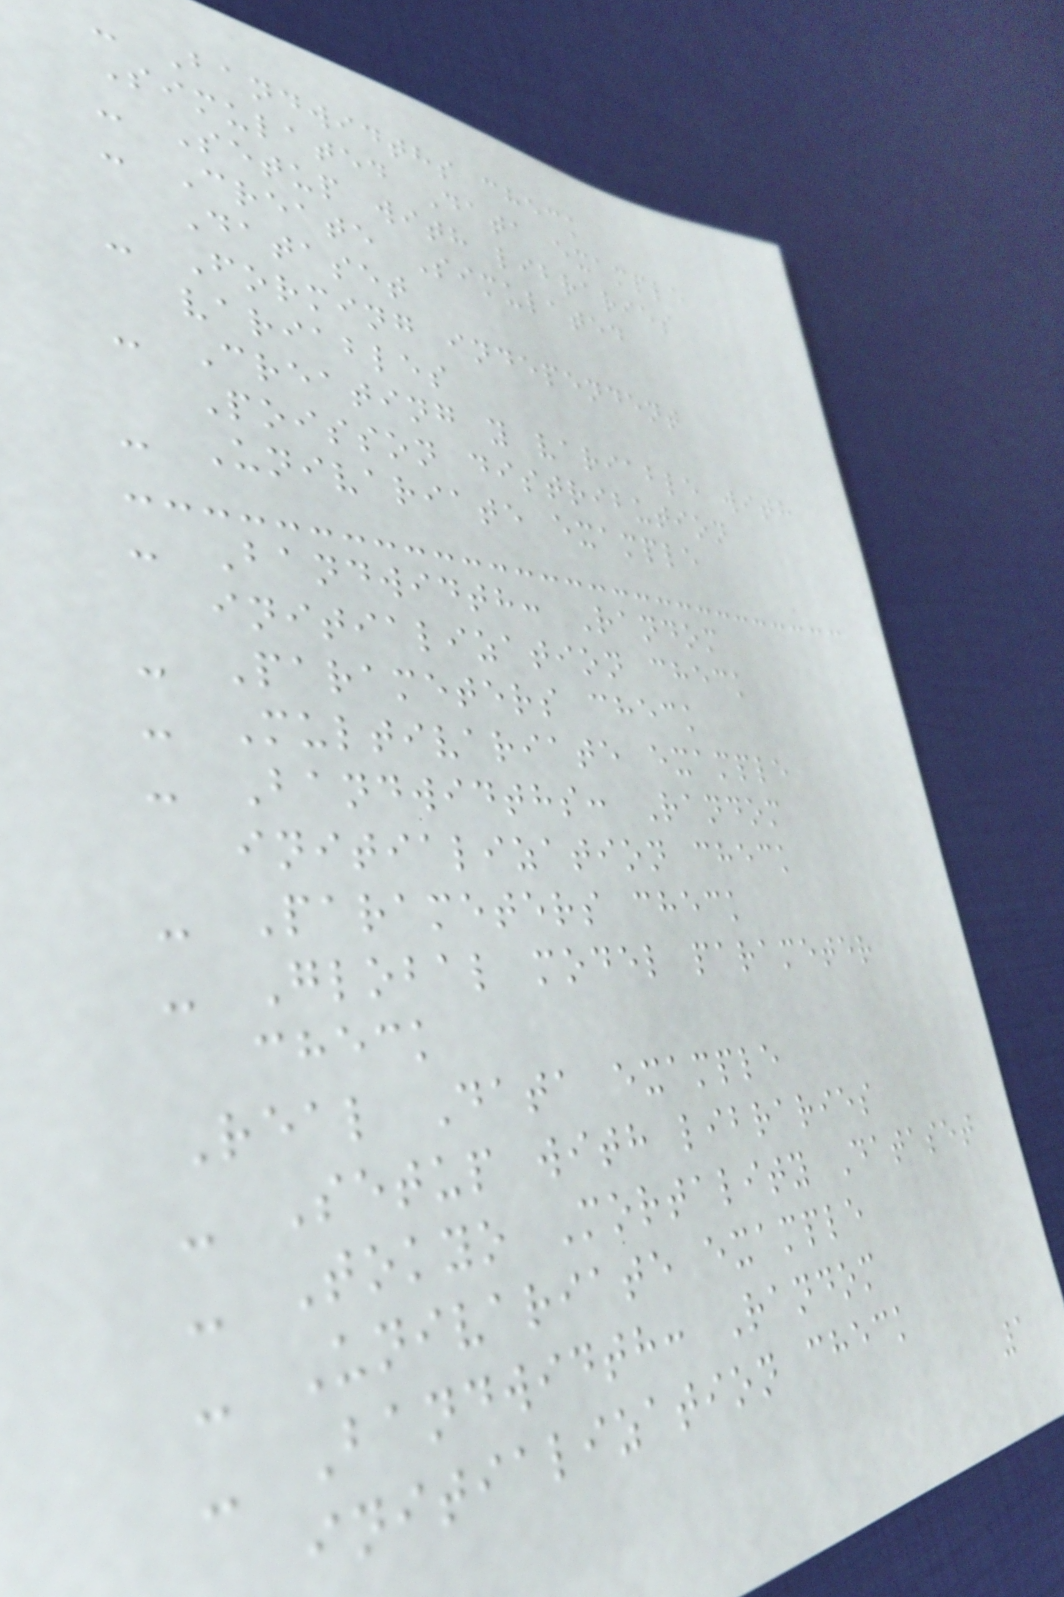- Bandwidths check
Simulated Data example
- Setup with libraries
- Create Simulated
Dataset
- Forming independent
variables
- Creating y variable with
Poisson distribution
- Univariate example
- Bandwidth: Random
initialization check
- Parameters check
- Multivariate example
- Bandwidths: Random
initialization check
- Parameters check
- Global model parameter
check
Real Data example
- Setup with libraries
- Tokyo Mortality Dataset
- Univariate example
- Bandwidth: Random
initialization check
1
